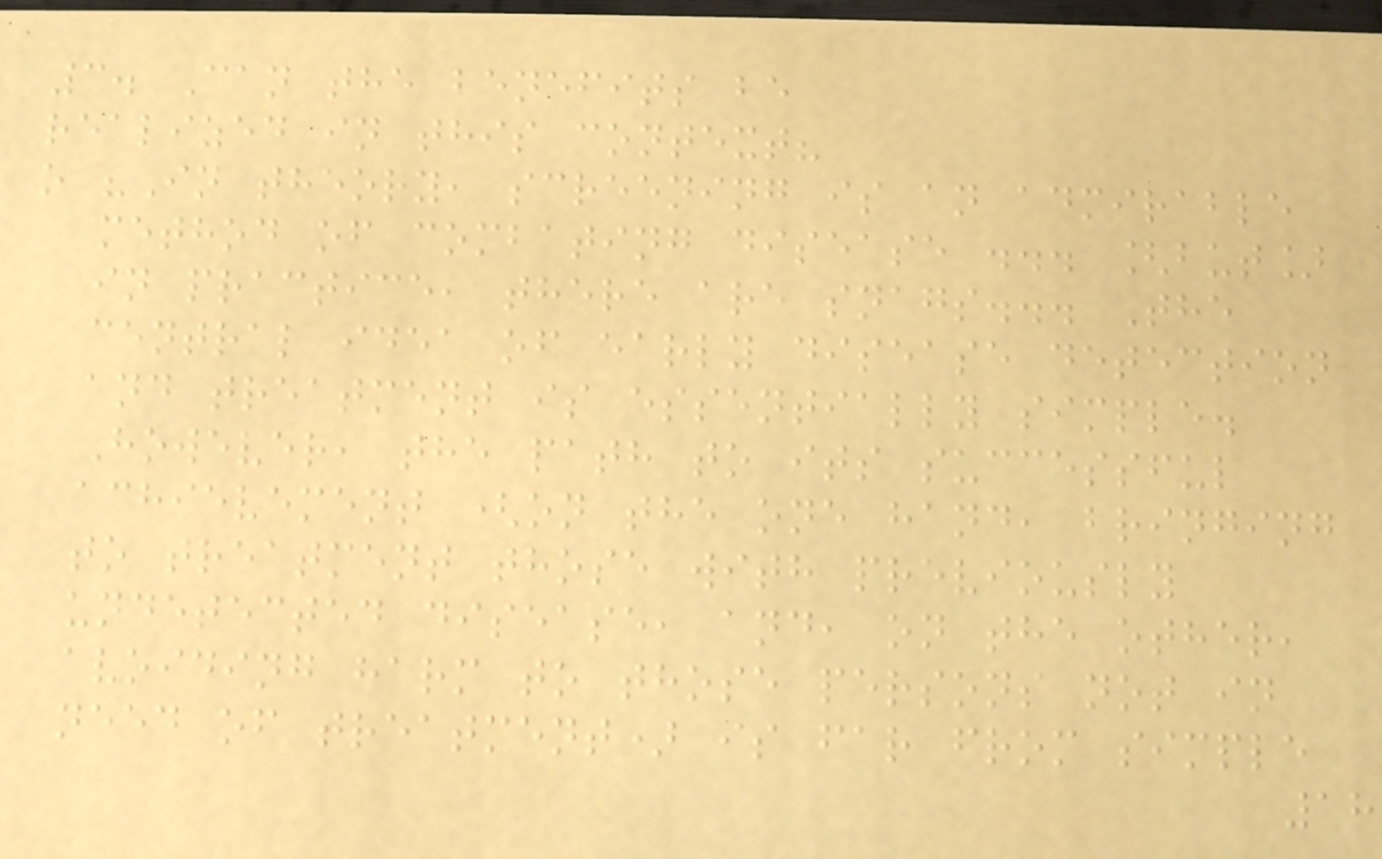3. Can the benefits be
realized in this context?
o "In theory, screening is an admirable
method of combating disease ... [but]
in practice, there are snags... The
central idea of early disease detection
and treatment is essentially simple.
However, the path to its successful
achievement (on the one hand, bringing
to treatment those with previously
undetected disease, and, on the other,
avoiding harm to those persons not in
need of treatment) is far from simple
18
